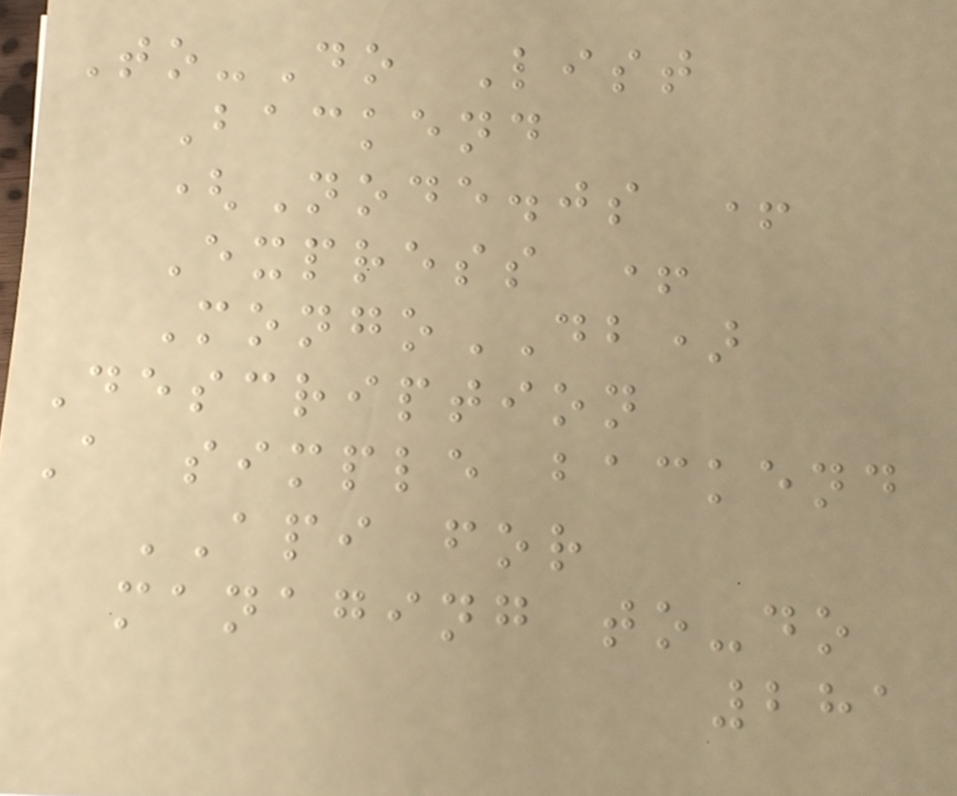To-Do List
Backend
(Node.js +
Express +
MongoDB)
Description
A simple backend
API for
managing to-do
281
